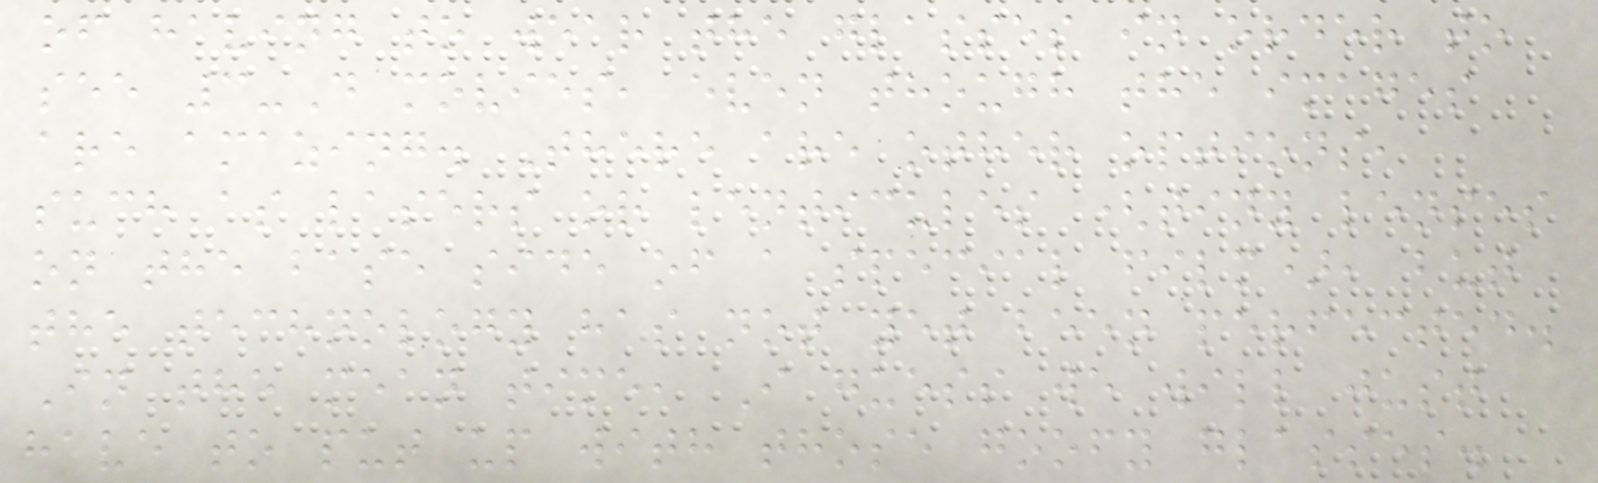of having to wear the glasses in order to
see 3-D movies, even though the images
are amazing. There are other options,
such as lasers or lenticules (tiny lenses
on the base side of a special film), but
the technology has not yet been perfected.
In the mean time, I guess we will just
have to put up with those goofy glasses.
